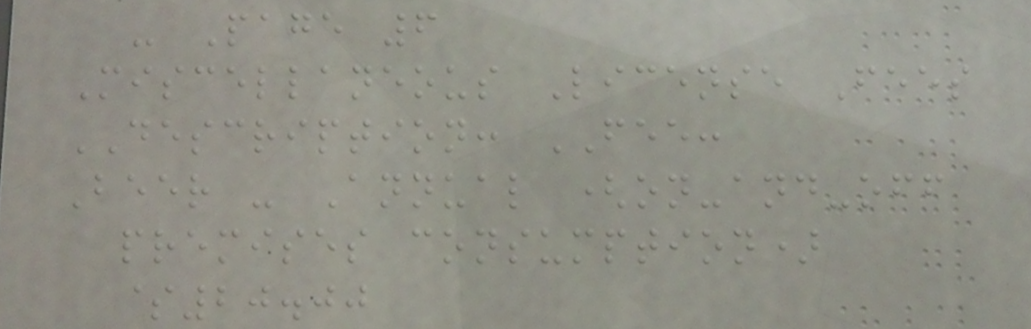- Page 6
Miscellaneous License Fees
DESCRIPTION: FEE:
Beer - Annual (on-and-off
premises consumption)
$20.00
